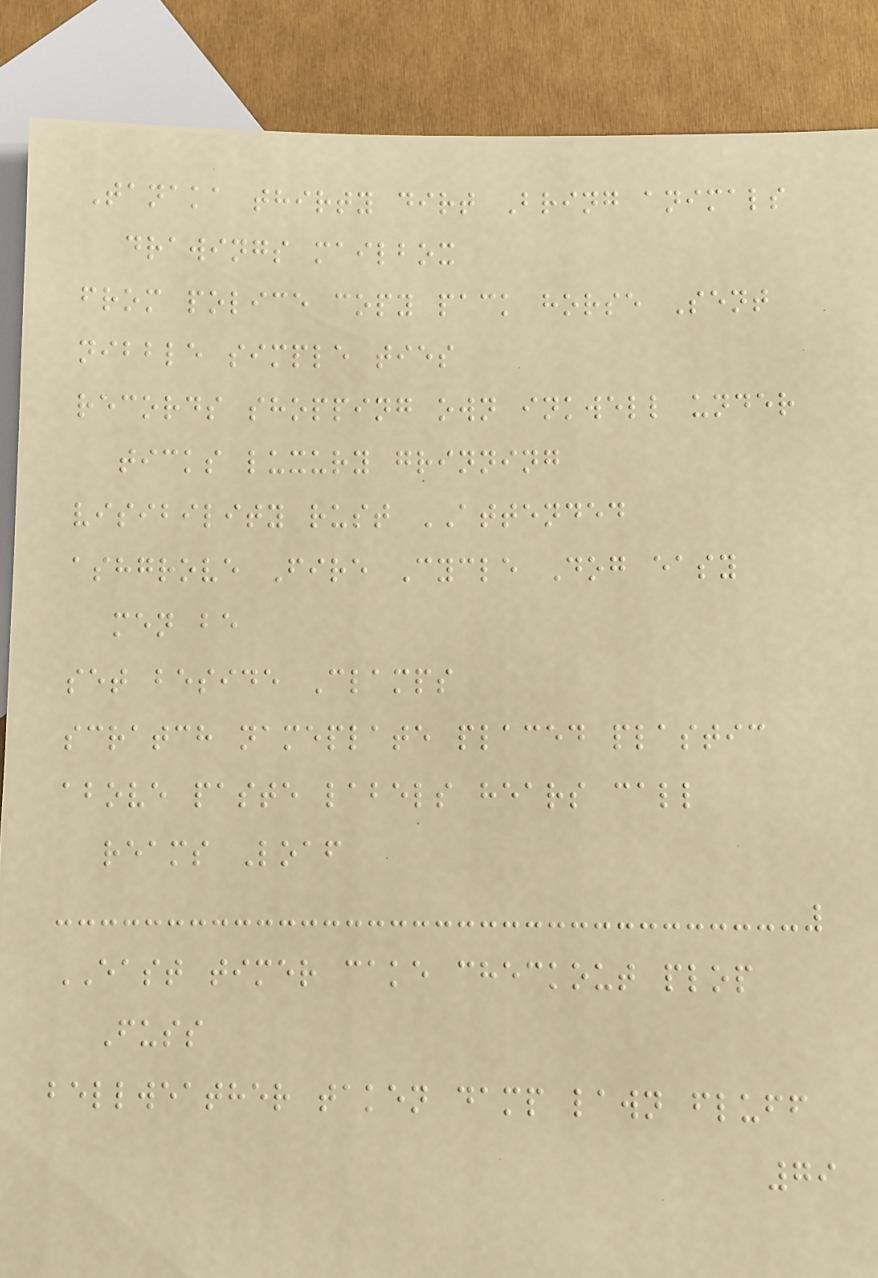Tanaka thirty dirt Bring animals
drawings mailbox
from police copy pack horse Sent
nibble simple ties
records shopping own inkwell under
ticks luxury grinning
visibility rust ATTENDED
ashgrove Fire Cycle Dog easy
men be
set beside Clamps
scratch nameplate placed plastic
above paste labels hears call
reams Loaf
EAST timer cake checkout plop
Fuss
bellweather taken damp lawn fluff
79
